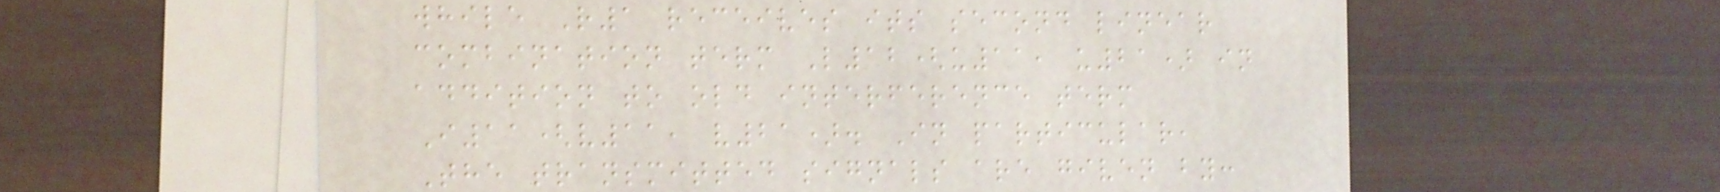while R1 receives its second linear
combination term L12(u11, u21) in
addition to old interference term
I11(v11, v21). In particular,
The transmitted signals are given by:
